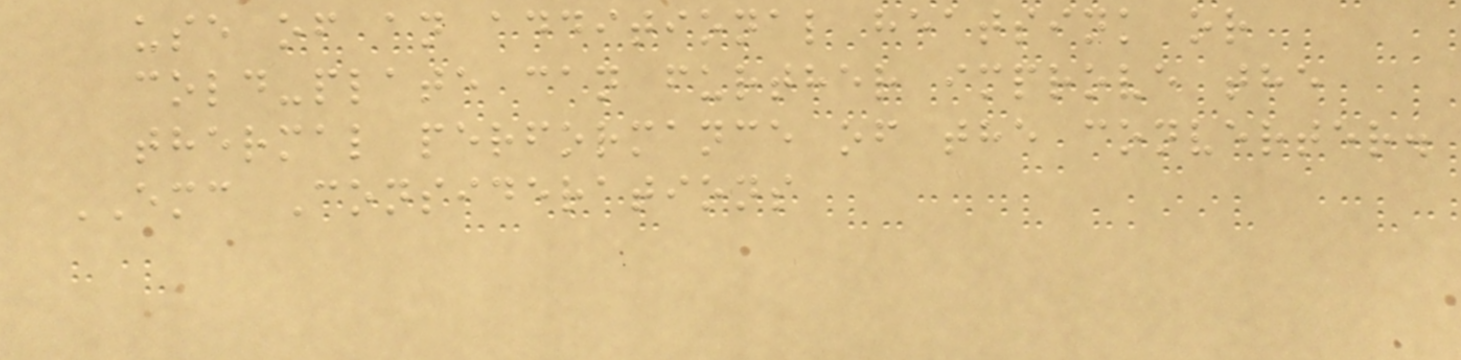use of an additional heatsink or
cold-plate can further improve the
thermal performance of the converter.
EMC Considerations
